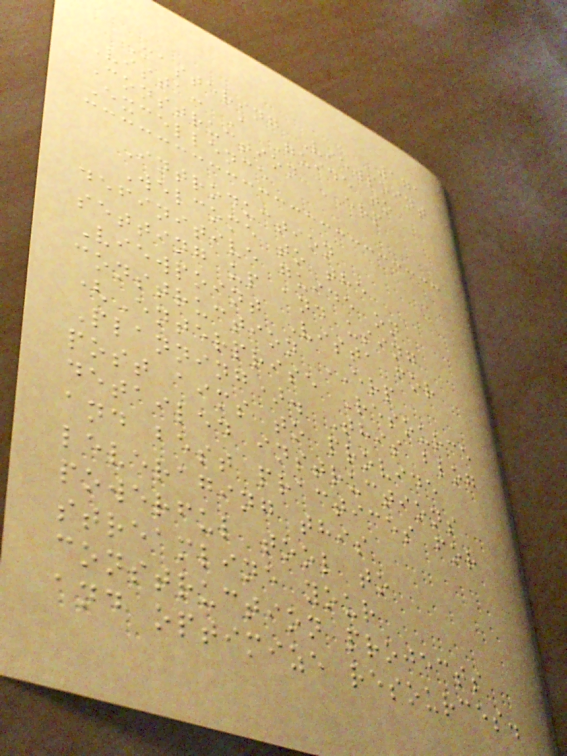171
Mastering Viewpoint
Vista: A Guide to
Construction ERP
Excellence
Introduction
Welcome to the
definitive guide on
setting up and using
Viewpoint Vista for
construction ERP
(Enterprise Resource
Planning). This blog
post aims to provide
detailed instructions
and best practices for
leveraging this
powerful tool to
streamline your
construction projects
and optimize resources.
